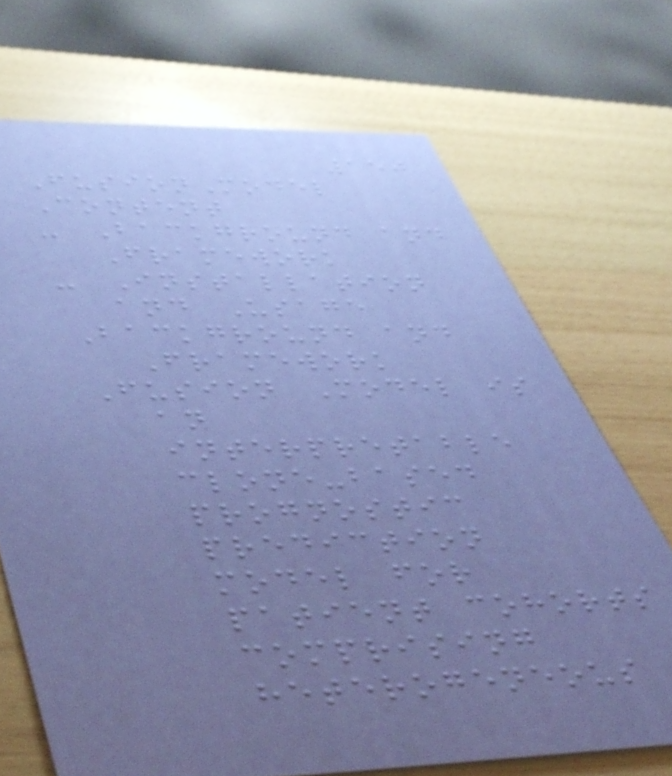150
FusionModel
Content
- Background and
Framework
- Installation
and Usage
Background and
Framework
Fusion Model is
an
interpretable
clone-based
prognostic
prediction
model for
patient cohorts
comprising
heterogeneous
